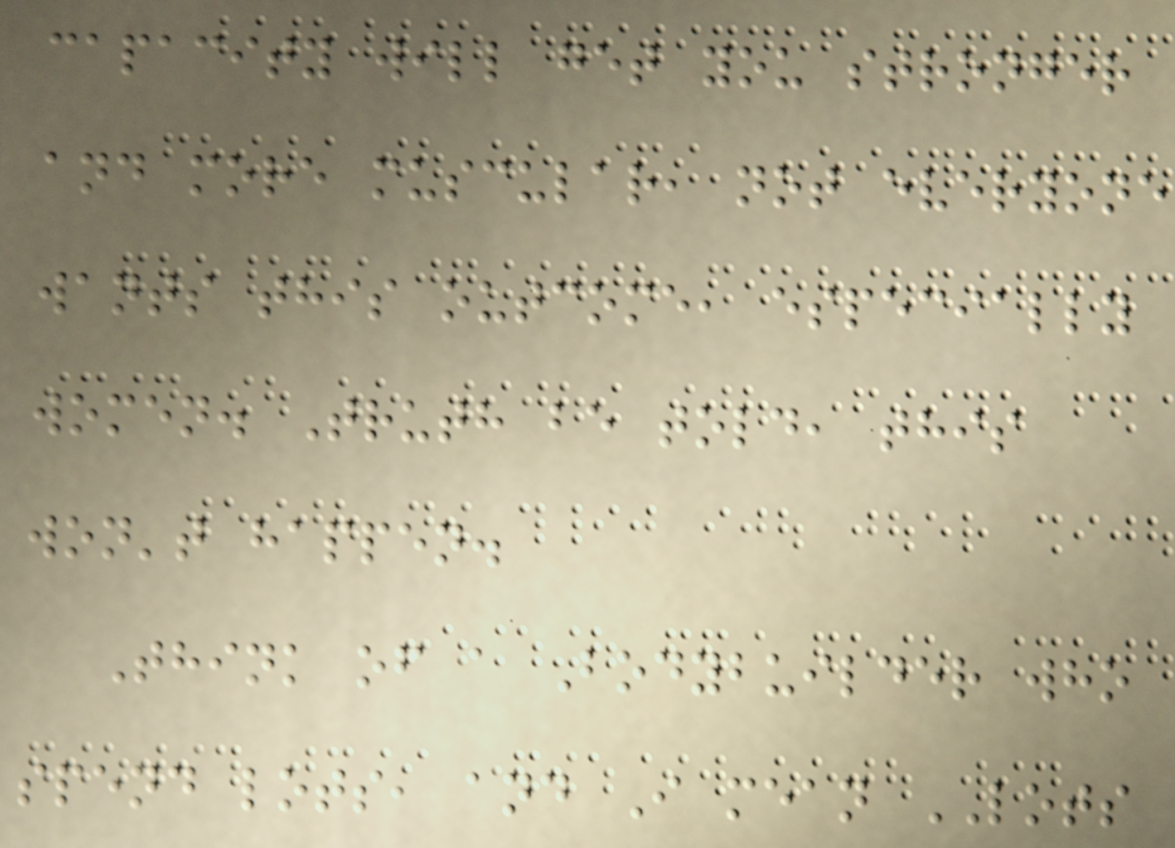capacity will get you stronger
and more muscular, not everyone
wants this outcome, especially
women. Truth be told, this
won't happen.
Think of a Bodybuilder who
spend lots, and I mean LOTS
